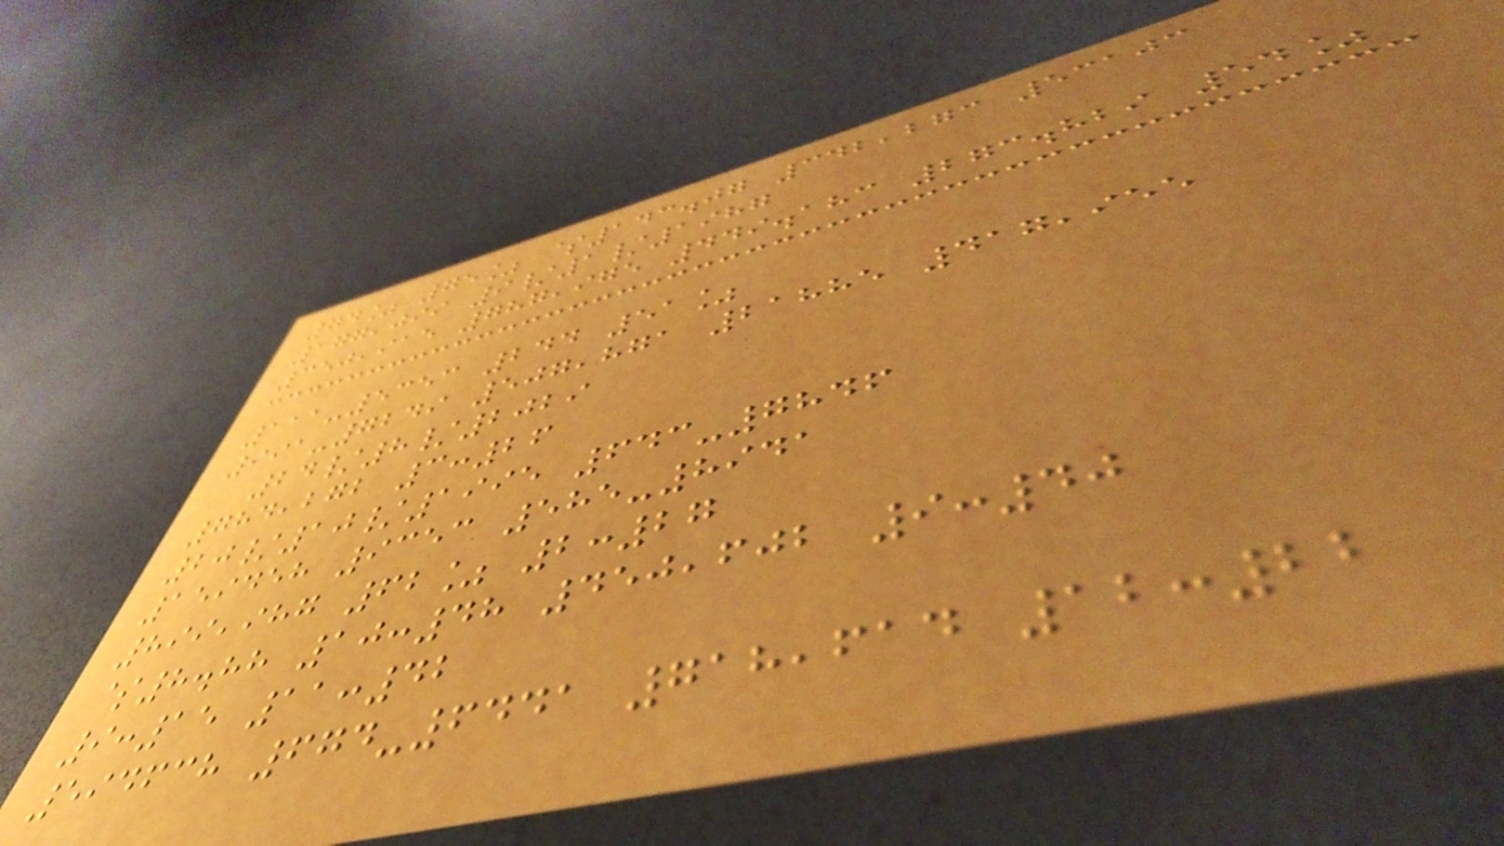74% 75% $143.07 342,273 53103
177,099 9/1/1987
350,915 787,975 449.183 273.829 54%
111-5353 244 51%
991-7249 507,871 21885 417,955
24/8/2029
784,272 3:26
20/10/1995 643-7846
159458 9353 585-8941
899,987 62% 2:27
$8.88 10:48 450,602 9:40
9:15 11:42
594638 674-6441 718,614 12:22
